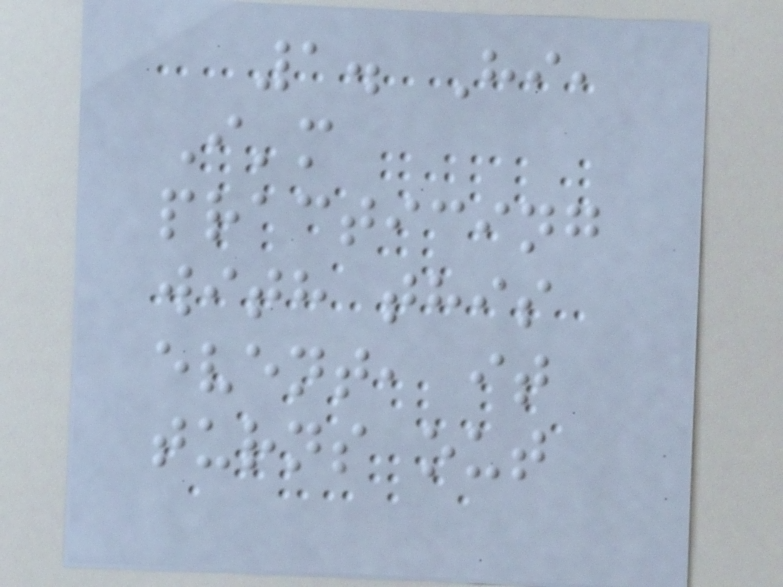1. Hi,
I'm
practicing
with this
event, it
turns out
